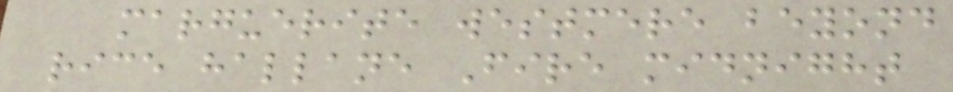marguerite westmere beyond
rice hallane Fire midnight
